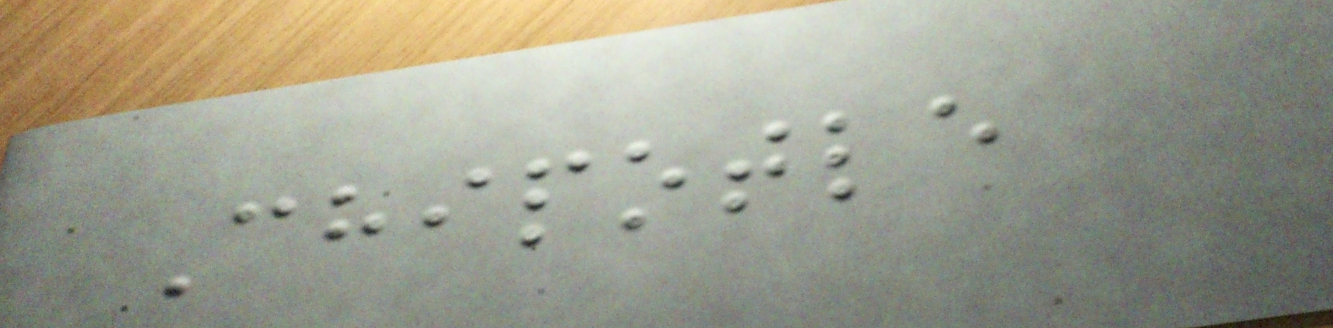Chipotle
